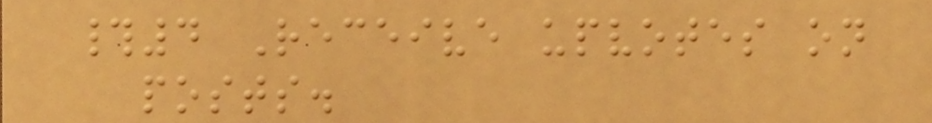#4 Receive upvotes on
posts.
